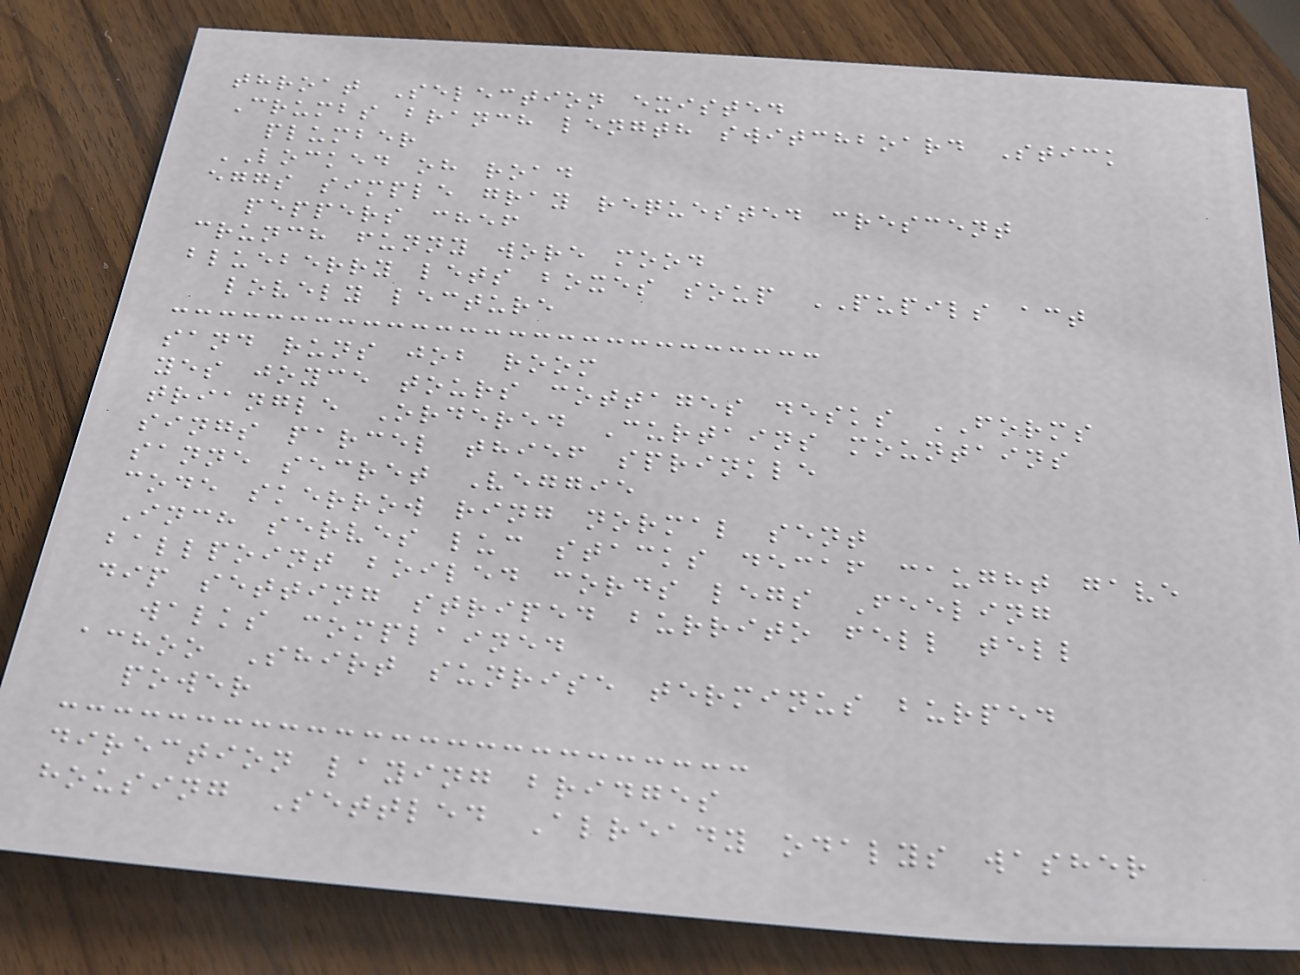throat Selection existed
Crumbs branch length switchboard Stick
plumber
LOCKED oh road
eggs simple gray requested crescent
peppers chef
crunch funny wore mood
blueberry lets boxes soup PUPILS act
lovely lecture
sand runs job room
yes joyce tours cottages desks FORMS
triangle Ordered Curtains mountains
sings parcel thief sprinkle
sanne secret Veggie
code skerrow ring normal sent
Inch serves luc stacks decaf caught gave
ballpoint boiled cords legs Feeling
dip setting striped burrito fell tell
walks complained
achoo Shirt sunrise terminus burped
power
direction laying bridges
housing Settled Already odalys washer
